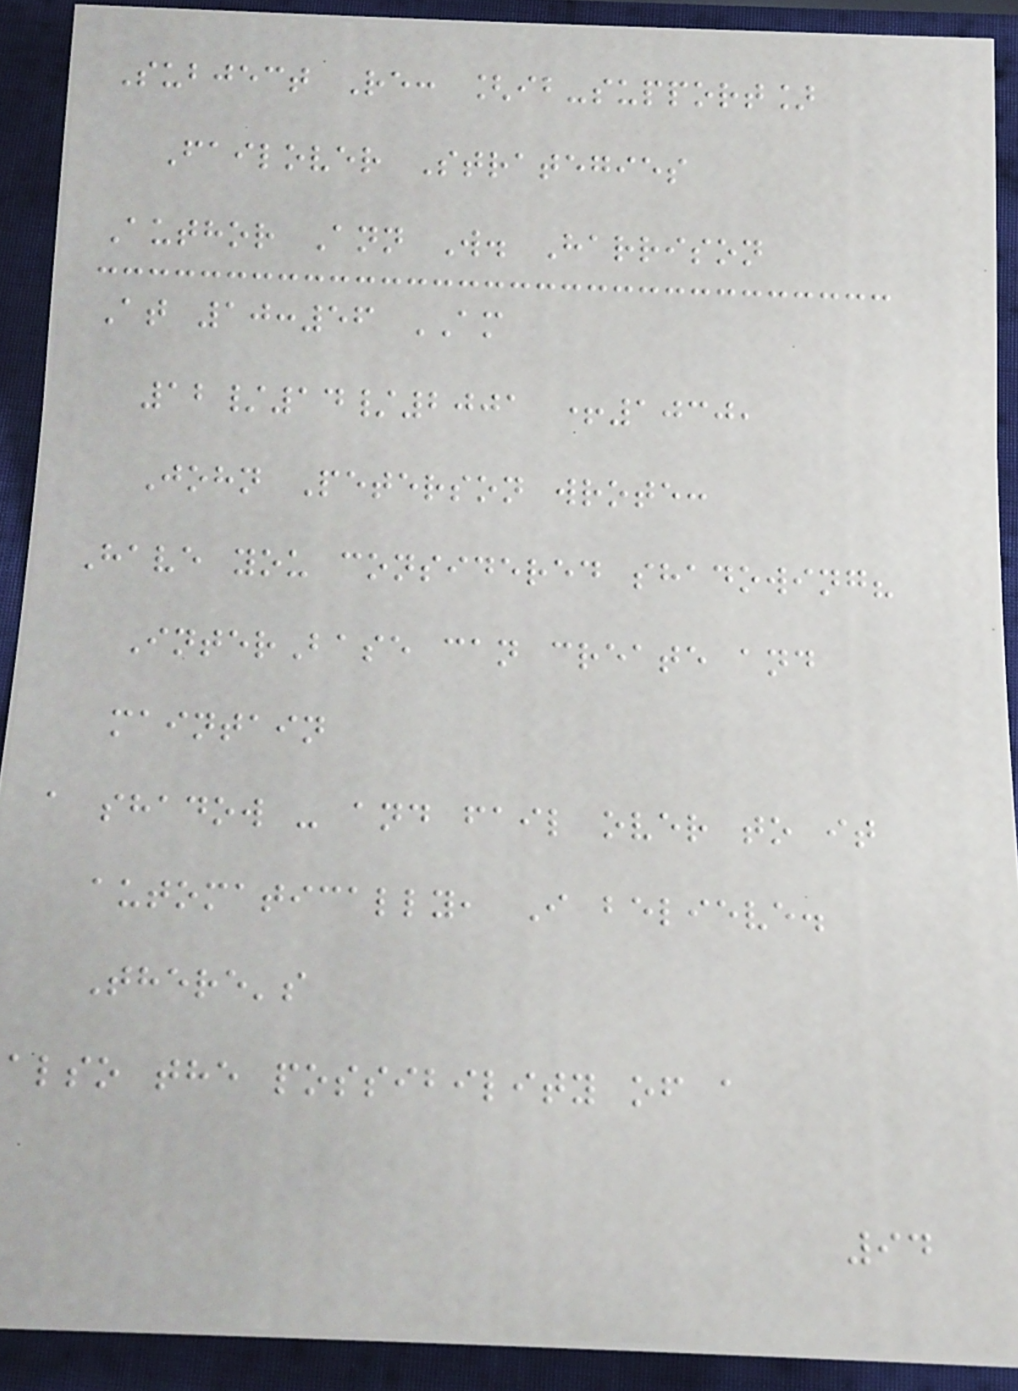Subject Re: [ib-support]
Failover Strategies
Author Ann W. Harrison
At 10:56 AM
12/14/2001 +1030,
John Peterson wrote:
Have you considered shadowing?
InterBase can create and
maintain
a shadow - and fail over to it
automatically, I believe.
There's
also the possibility of a
94
